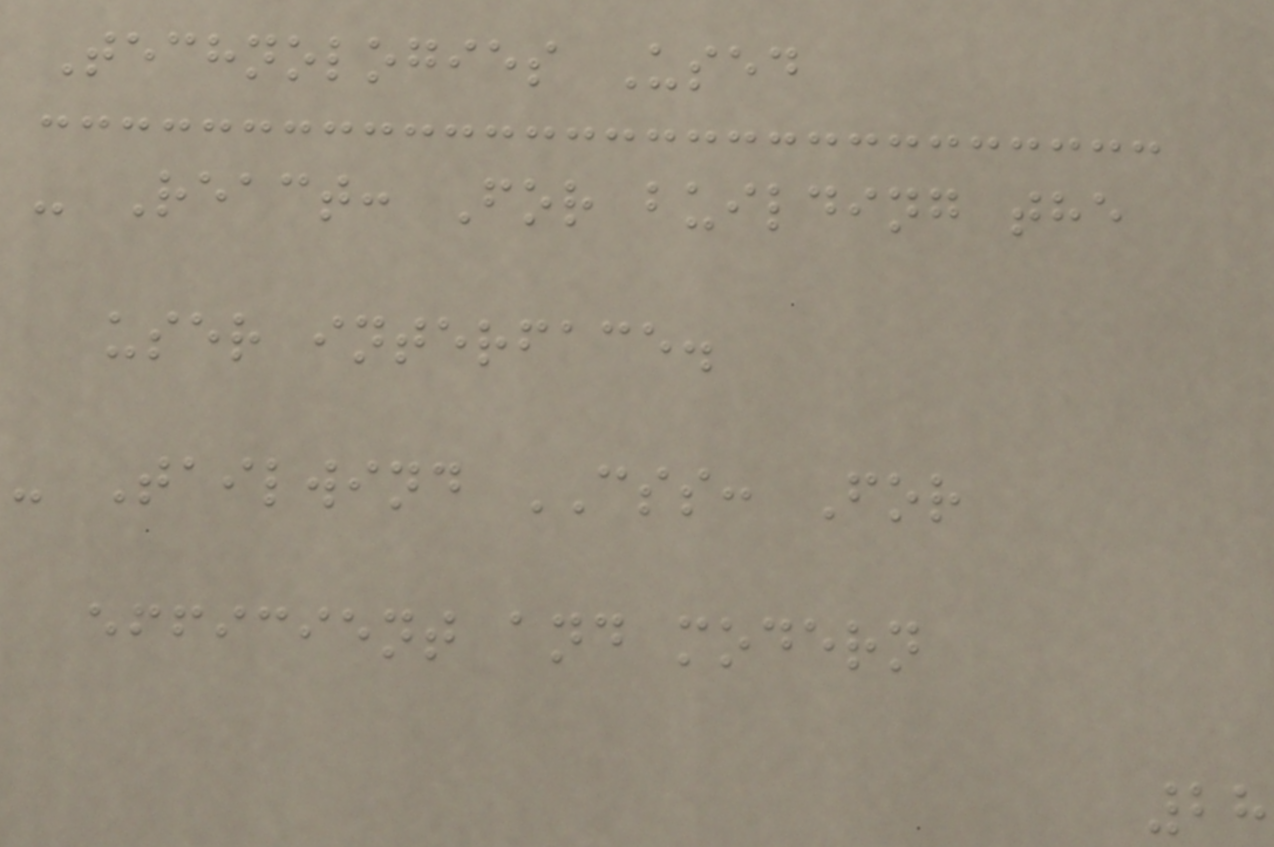Technologies Used
- React: For building the
user interface.
- Tailwind CSS: For
efficient and modern
28
